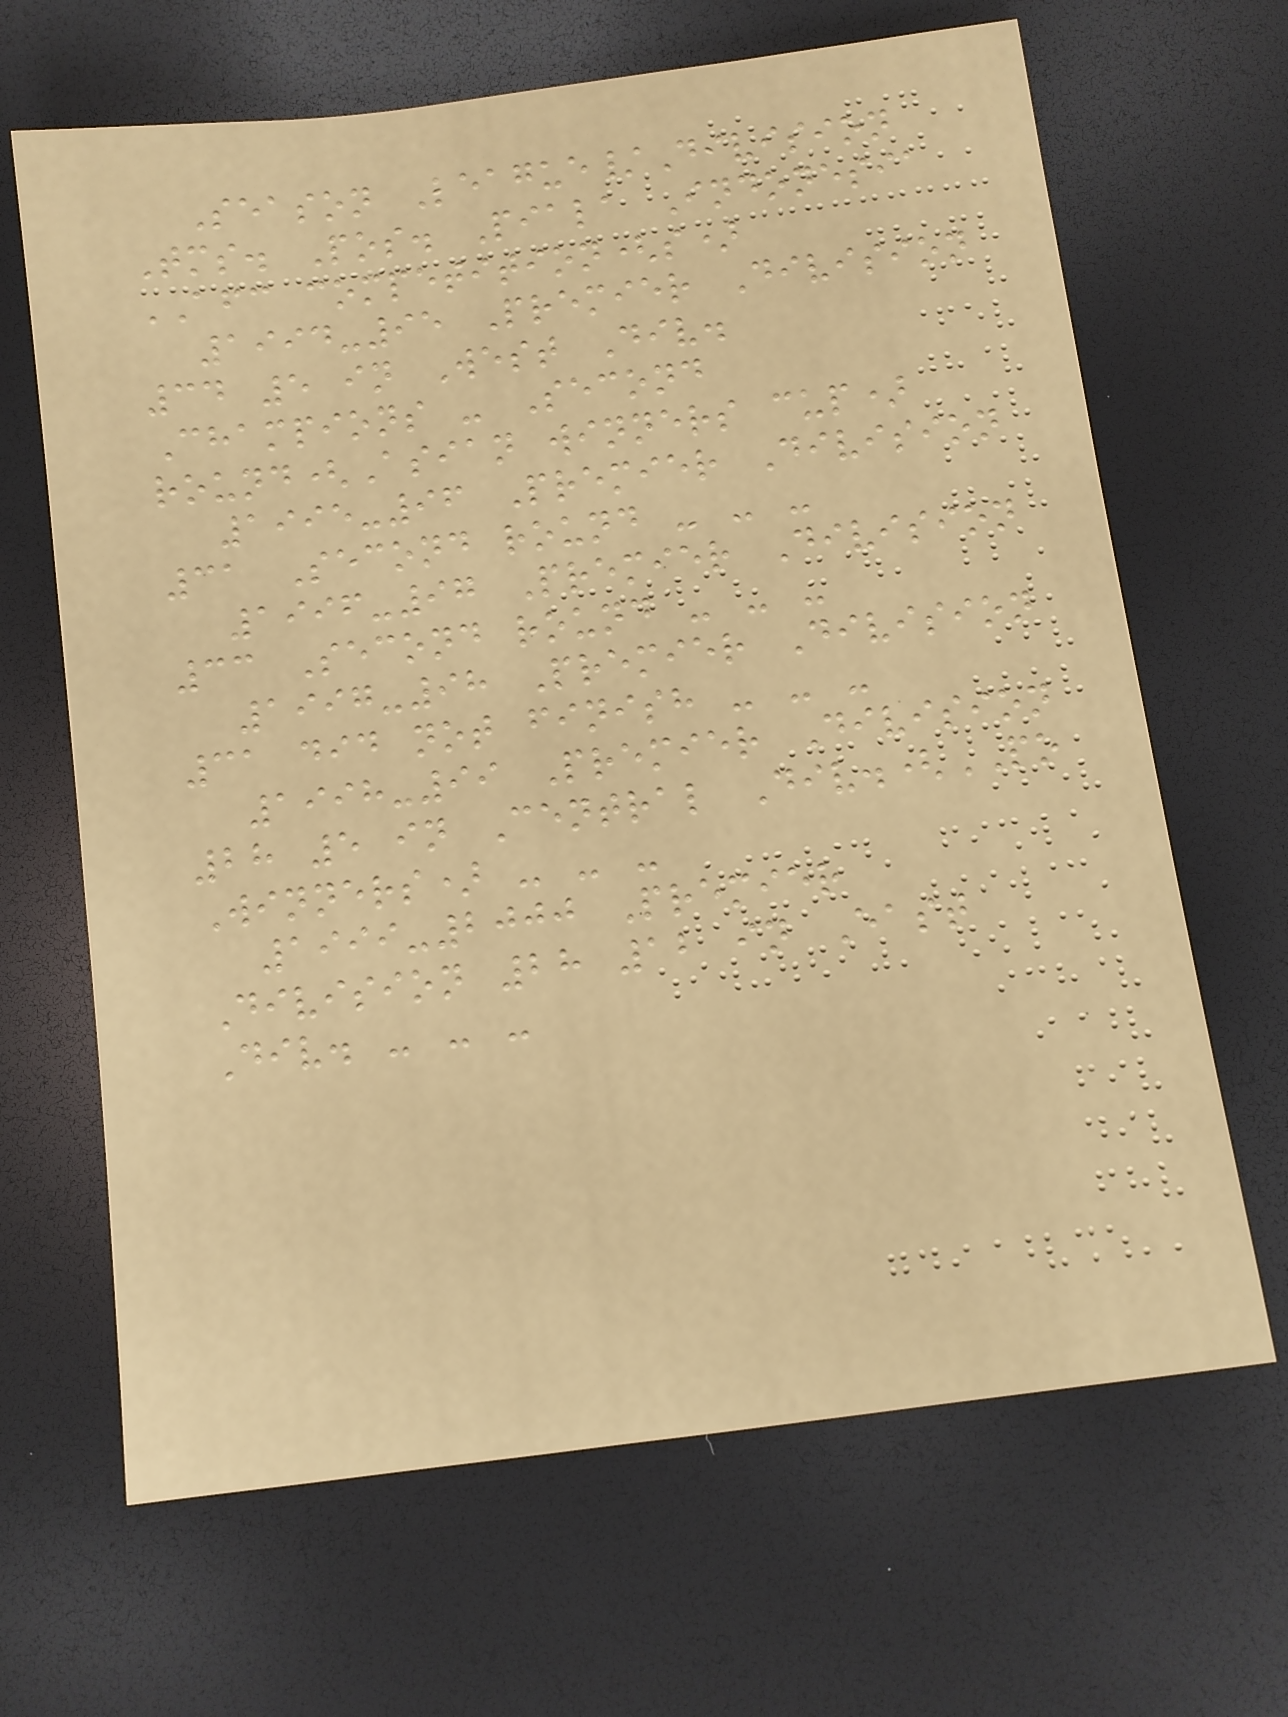Season League/Division
Tms. Pos. Piala Indonesia
AFC competition(s)
1994-95 Premier Division
34 5 in West Div.
Champions - Second
round(Asian winners cup)
1995-96 Premier Division
31 Second round - - -
1996-97 Premier Division
33 Second round - - -
1997-98 Premier Division
31 did not finish - - -
1998-99 Premier Division
28 5 in Central Div.(PO
Winners) - - -
1999-2000 Premier
Division 28 12 in East
Div. - - -
